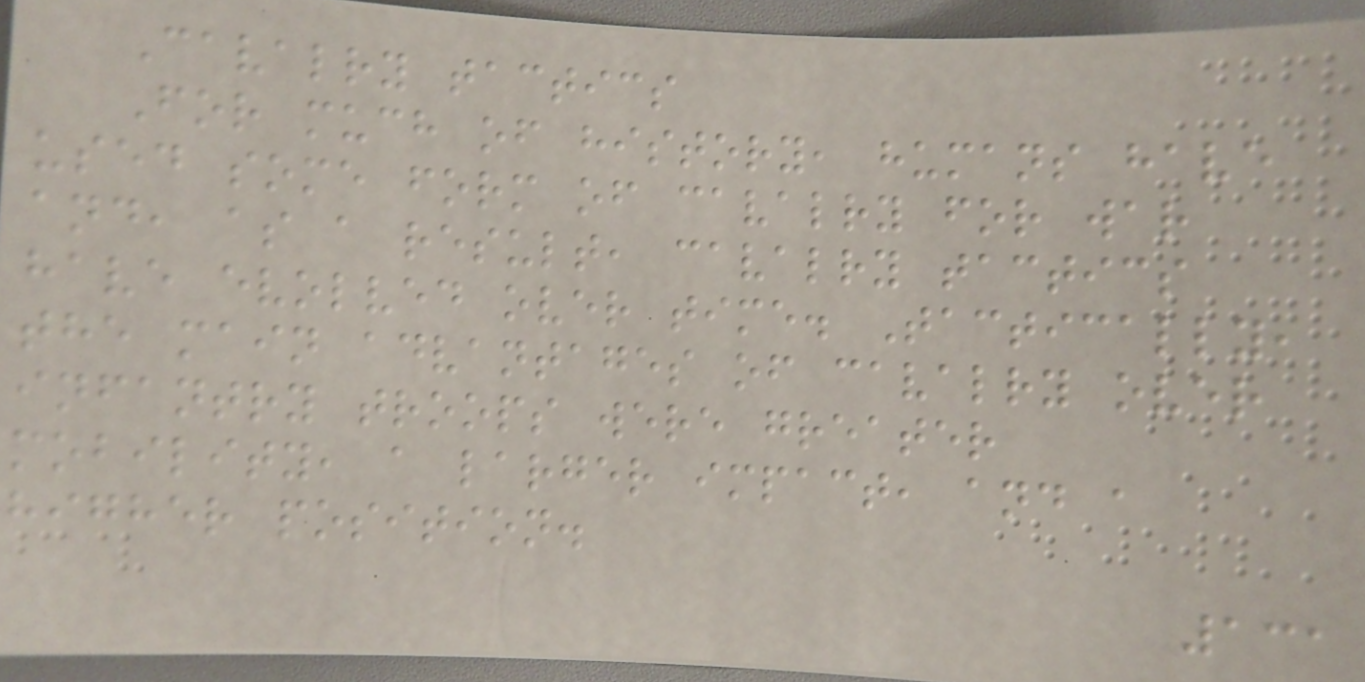Cavalry tactics
For much of history, humans have
used some form of cavalry for war
and, as a result, cavalry tactics
have evolved over time. Tactically,
the main advantages of cavalry over
infantry troops were greater
mobility, a larger impact, and a
higher position.
131
